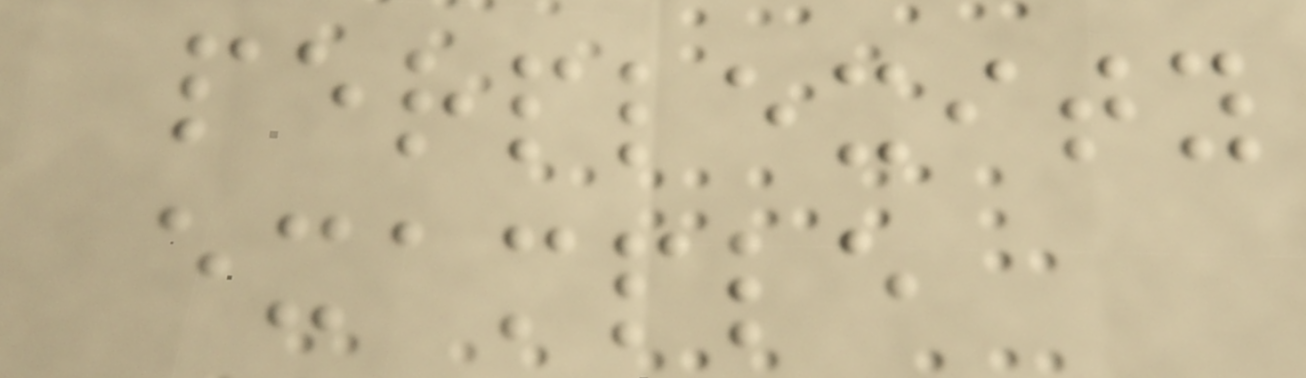perplexity
example
